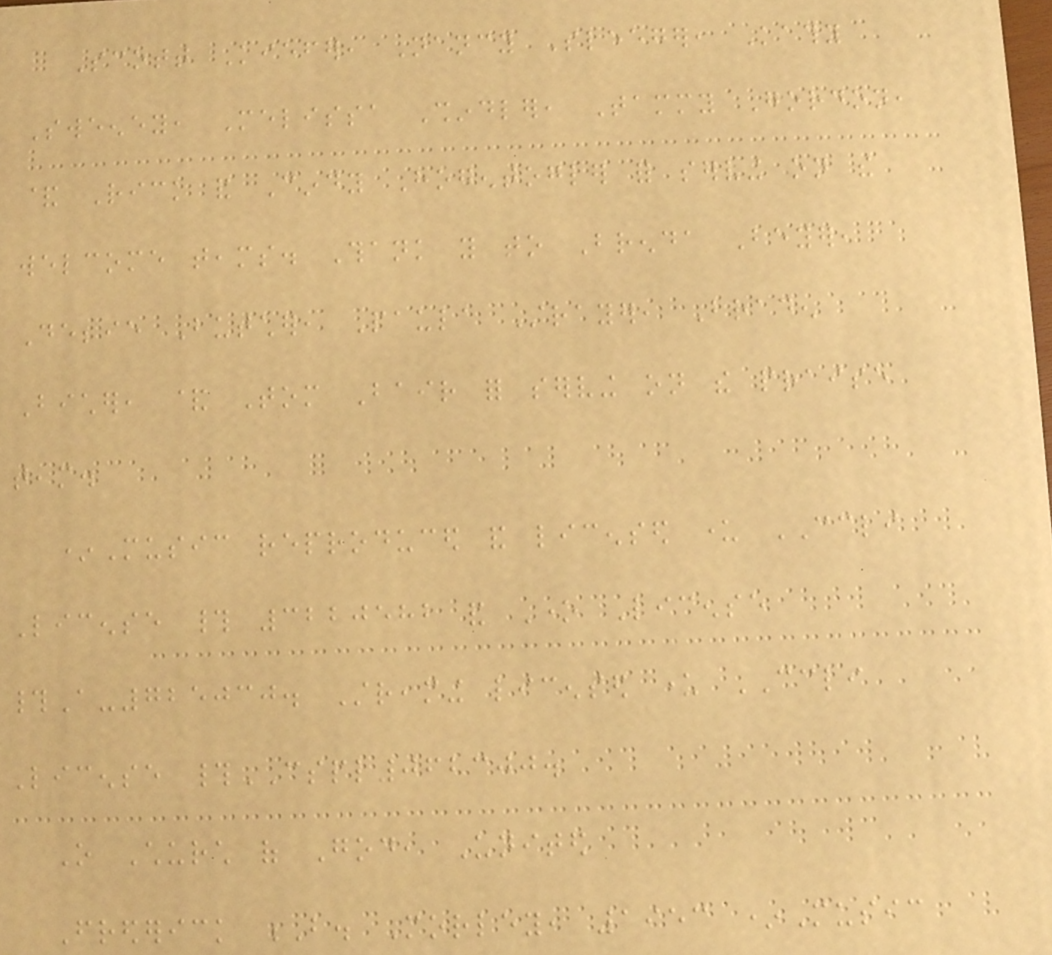Scott Kiefer, Nancy Sleeger, Kathy
Sweeney, Melissa Shindler, Tammy Gordon,
& Rick and Cindy Hogentogler for serving on the
welcome teams. Thank you to Brenda Beyer,
Debbie Butcher, Paula Strayer, Braden
Bicher, & Tom Bair for serving on the praise
team.
*Music reproduced and licensed under CCLI
License # 3220582 and One License
#A-725030. Streaming licensed under CCLI
License #CSPL062300.
O Church of God, United
Frederick B. Morley, 1953 *Music
